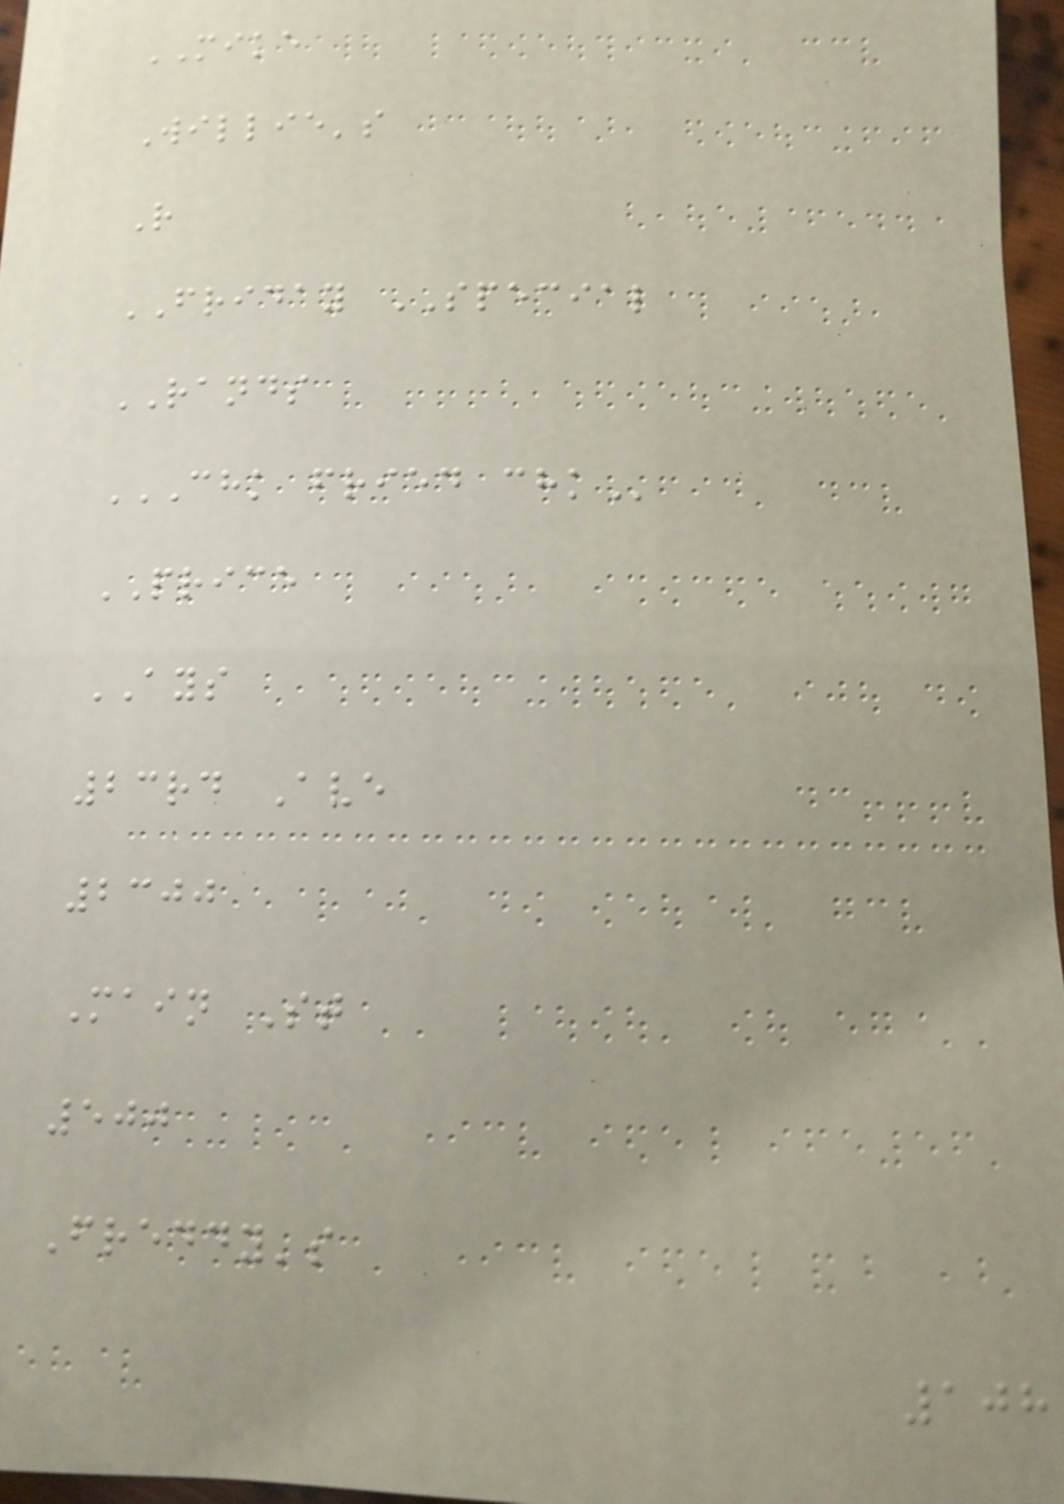MIKE
Willie's
R
FRIDAY SPECIAL
RANDS
CHK FRIED CHK
PRICE
AYS
23rd Ave
2300
Main St
500
Freddy's
108
